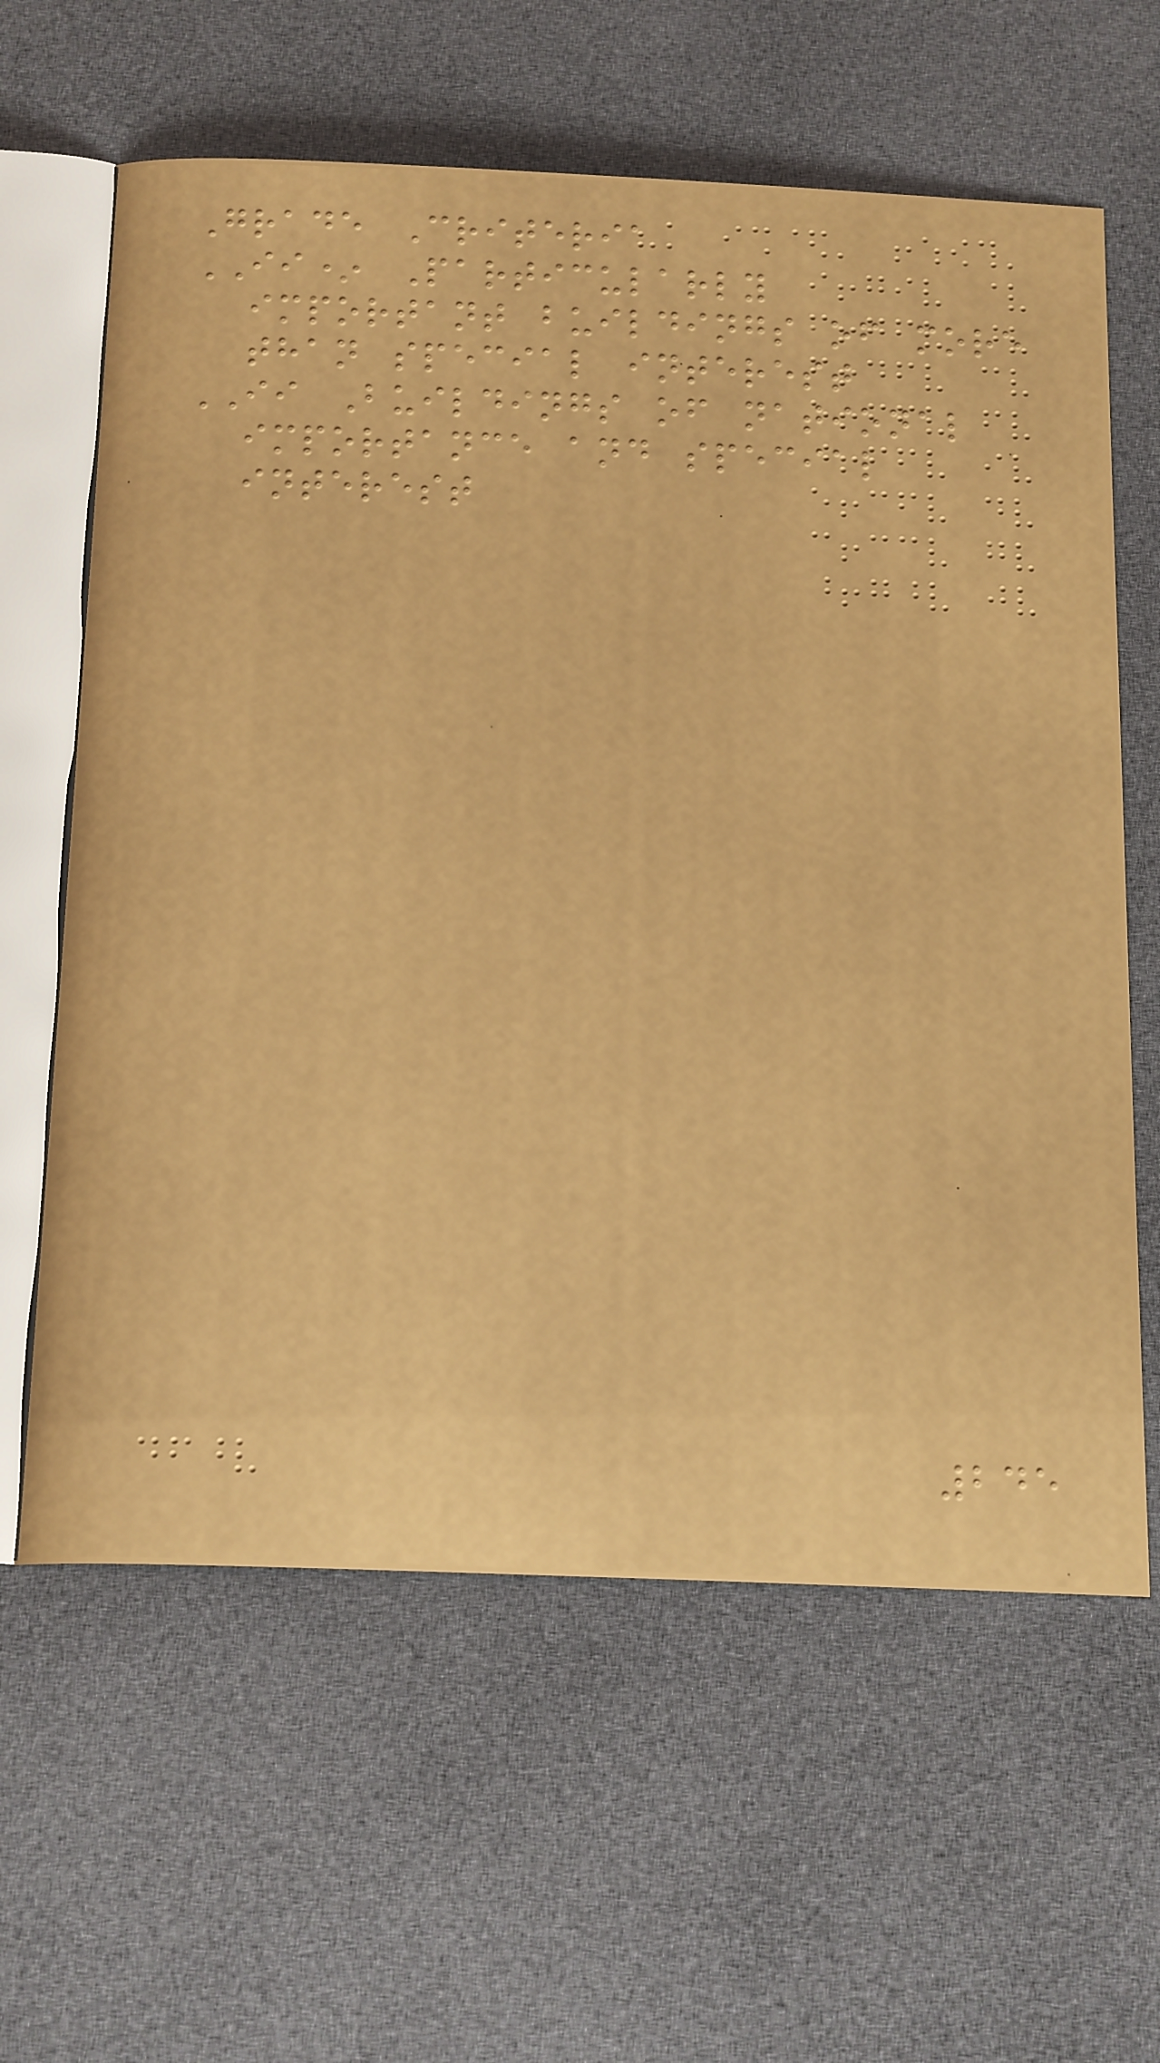Grade Criteria
II* Particularly
important buildings of more
than special interest
II Buildings of national
importance and special
interest
245
